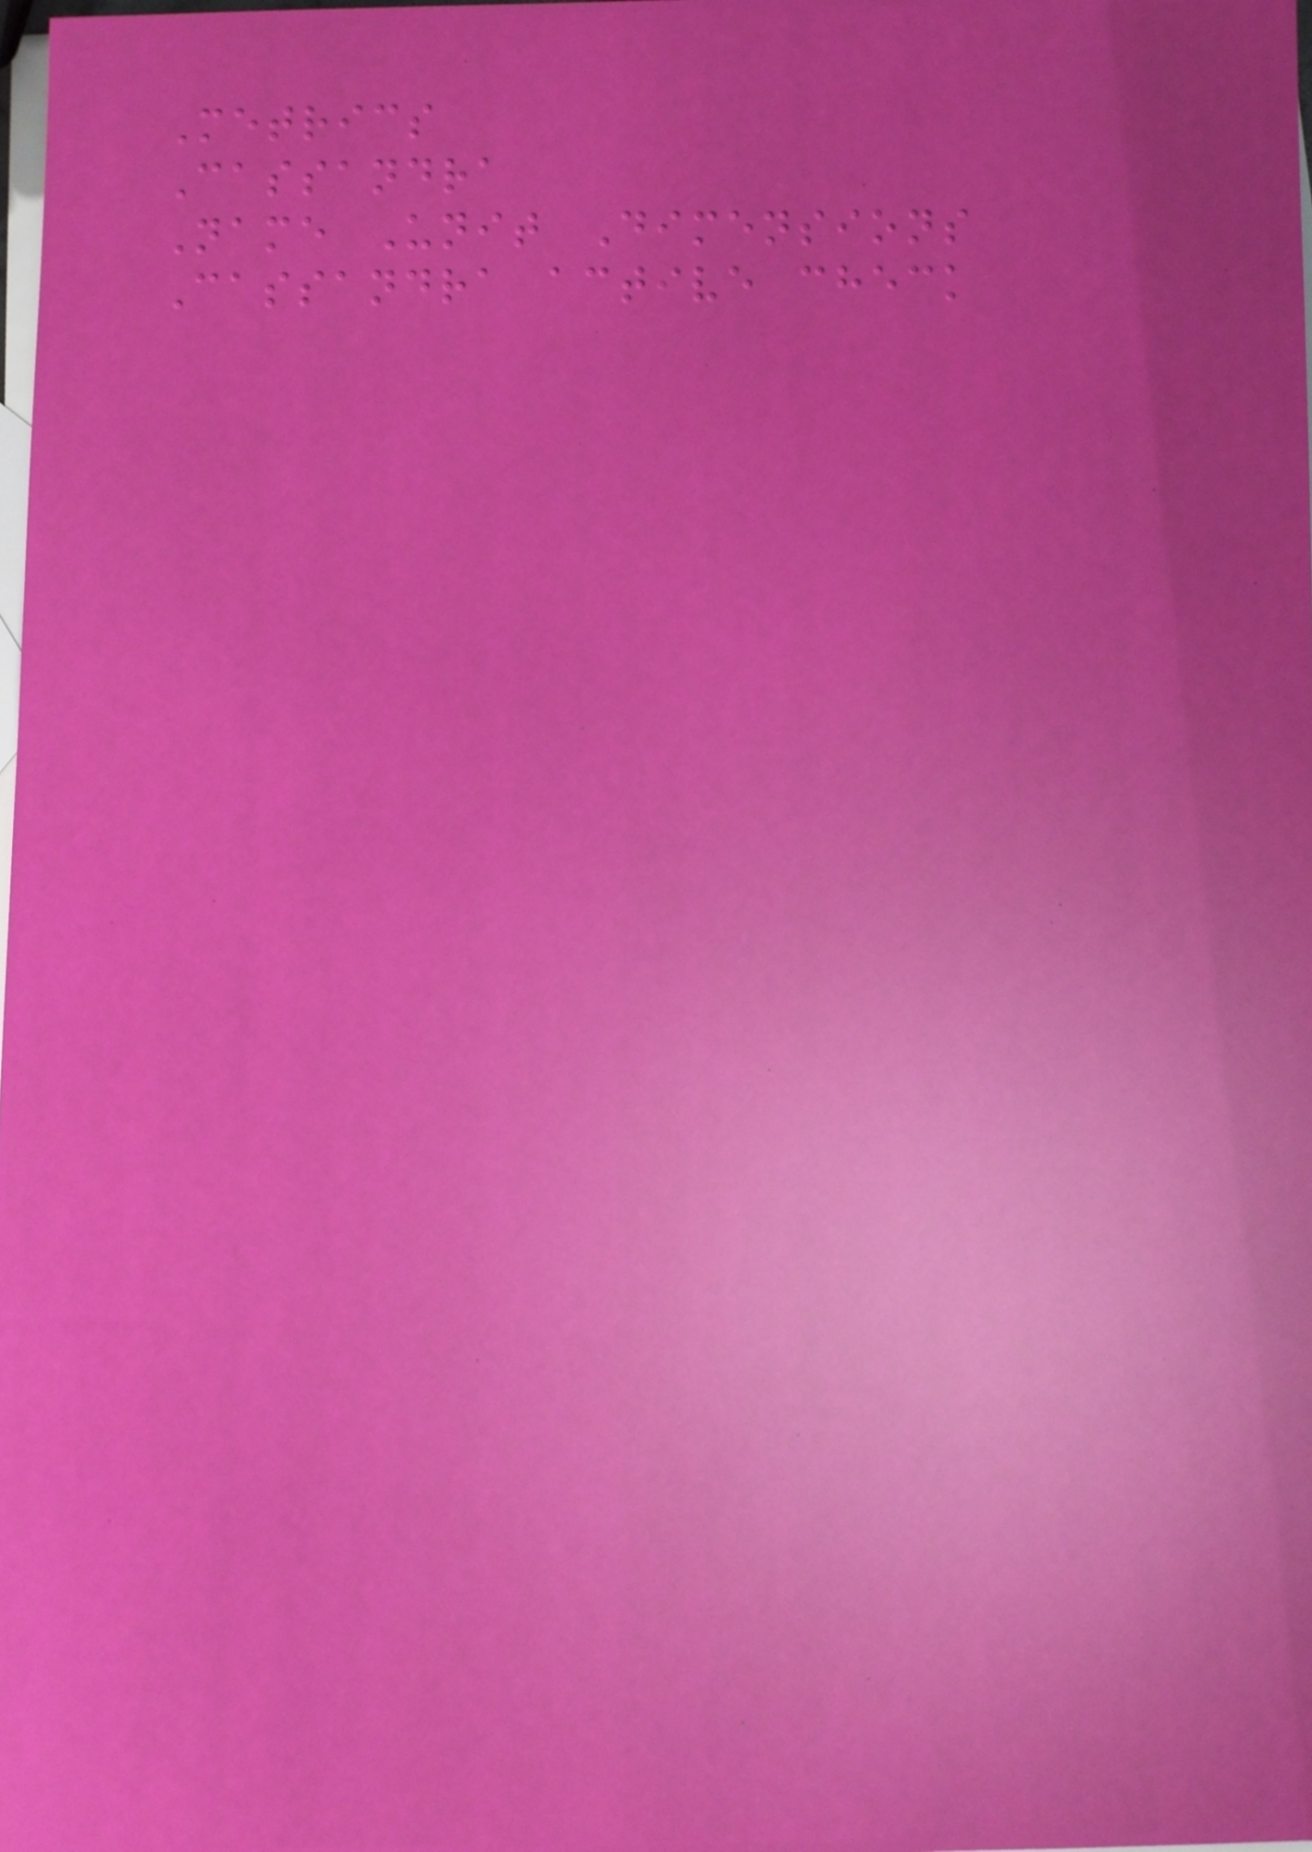Metrics
Cassandra
Name Unit Dimensions
Cassandra active check
